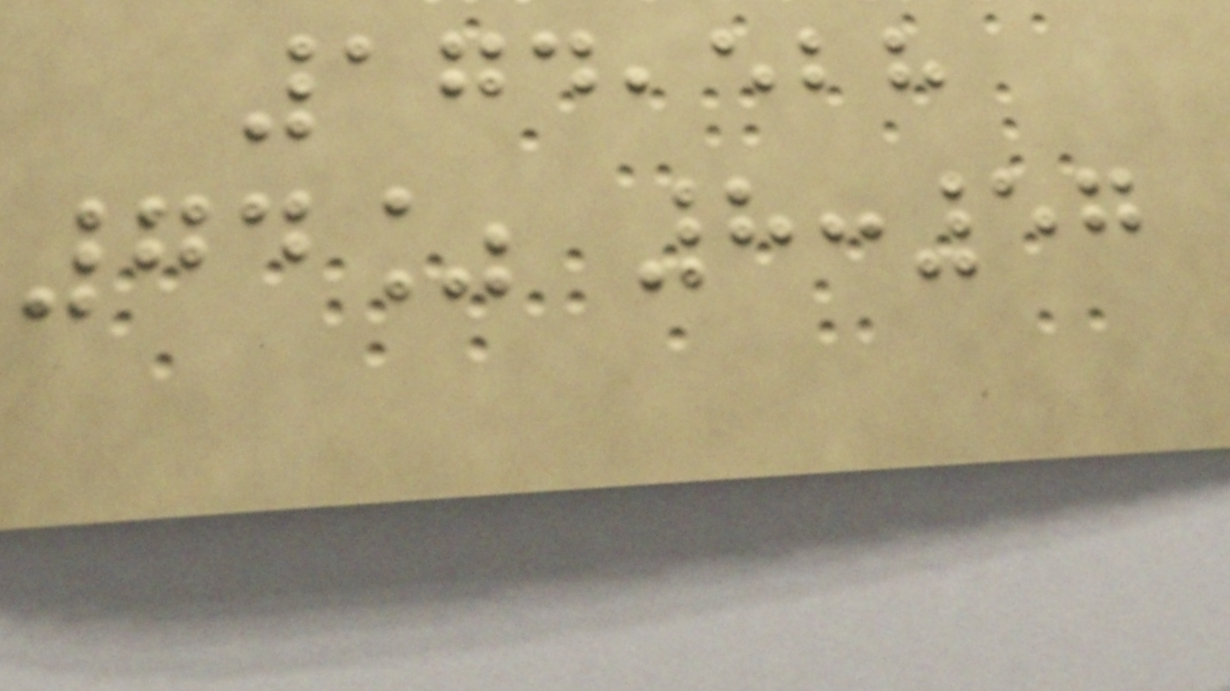174,528
74% 8:57
